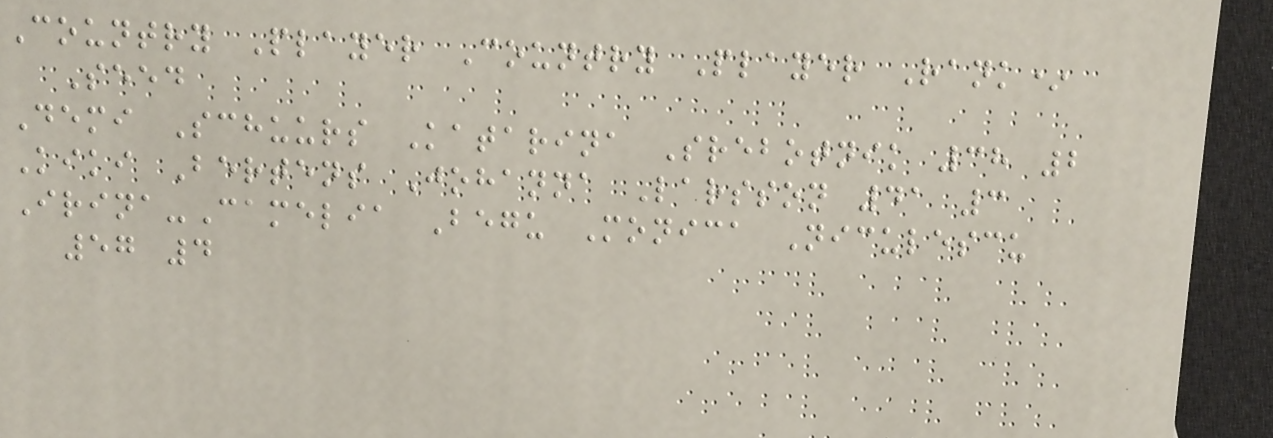Country Player Country Player Rank*
Seed
Demi Schuurs Katarina Srebotnik 38 2
Kiki Bertens Johanna Larsson 41 3
Irina-Camelia Begu Monica Niculescu
57 4
